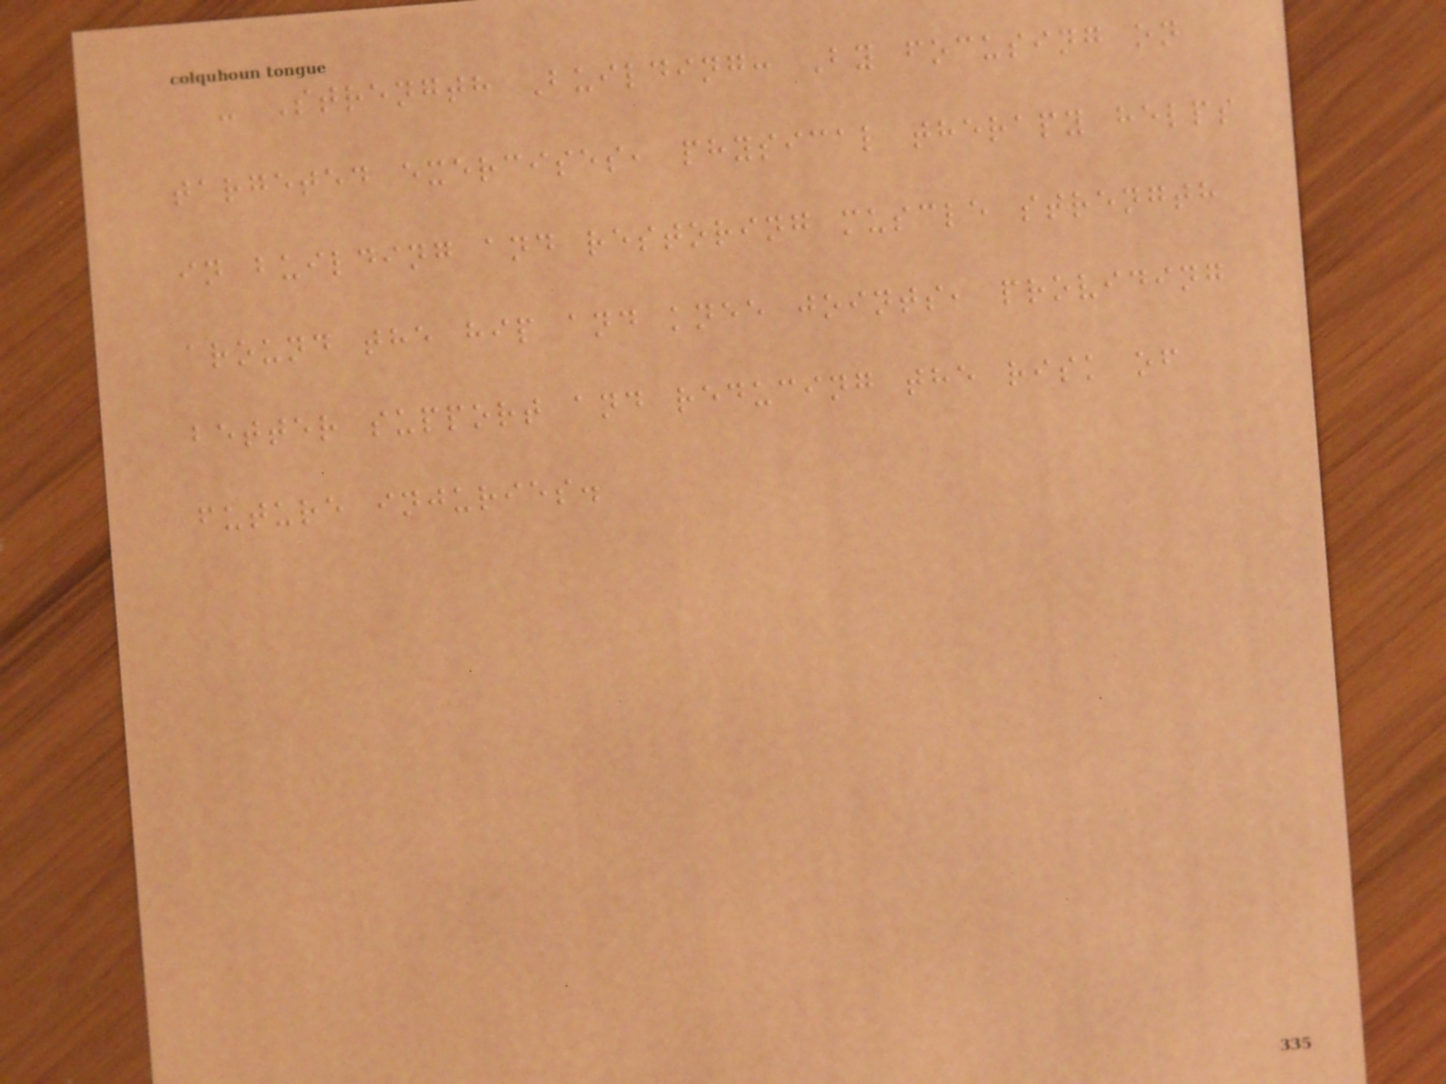- Strength Building: By focusing on
targeted exercises, physical therapy helps
in building and restoring muscle strength
around the hip and knee joints, providing
better support and reducing the risk of
future injuries.
